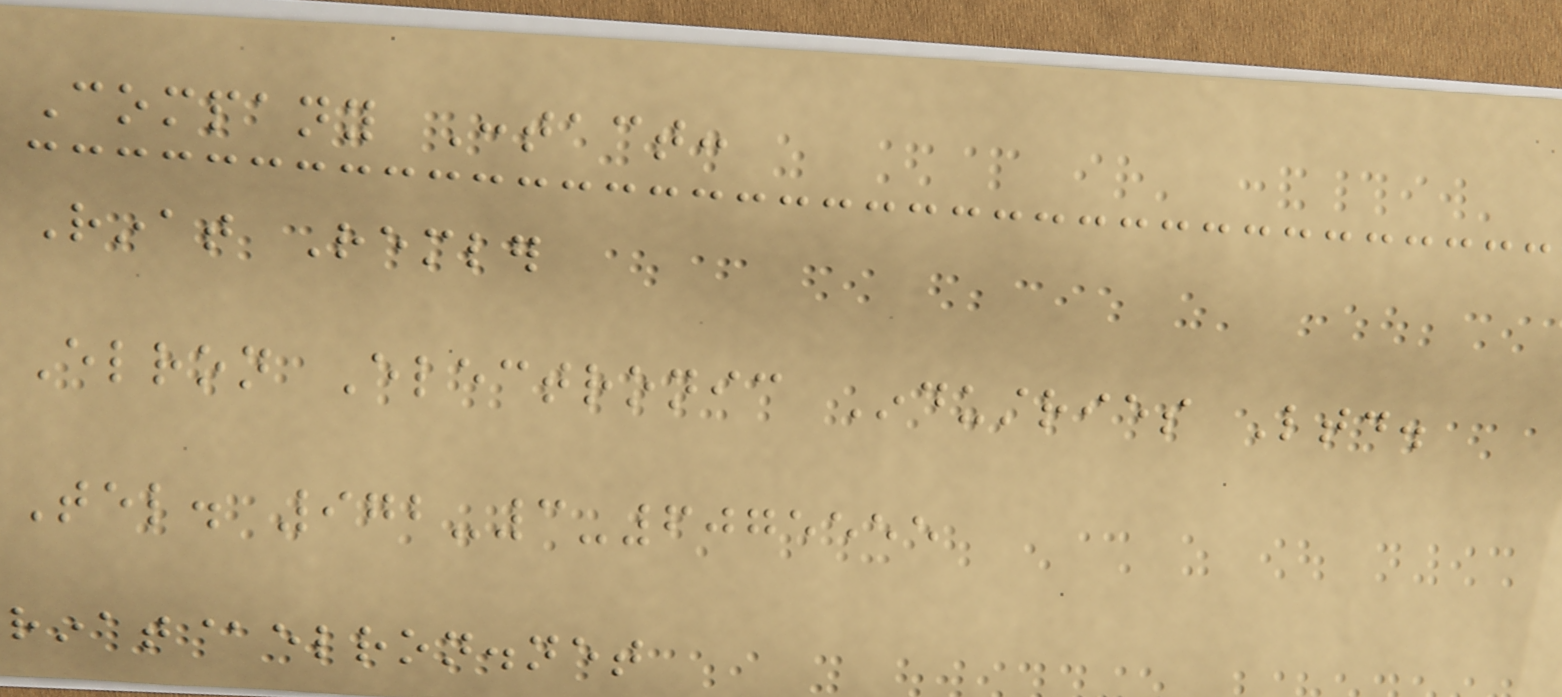Company Contact:
Rinat Remler
Elron Electronic Industries Ltd.
Tel. 972-3-6075555
rinat@elron.net
